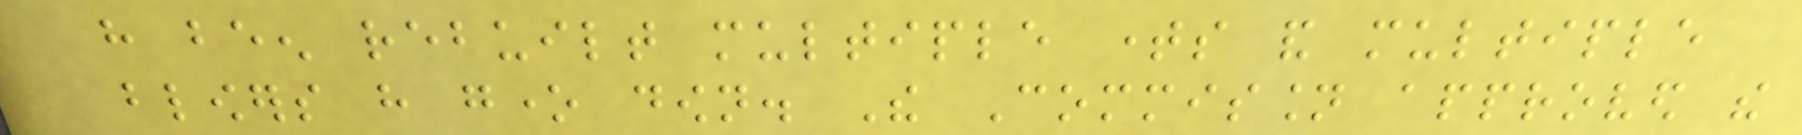have been rebuilt multiple times and multiple
blowers have gone down. The Commission approved the
